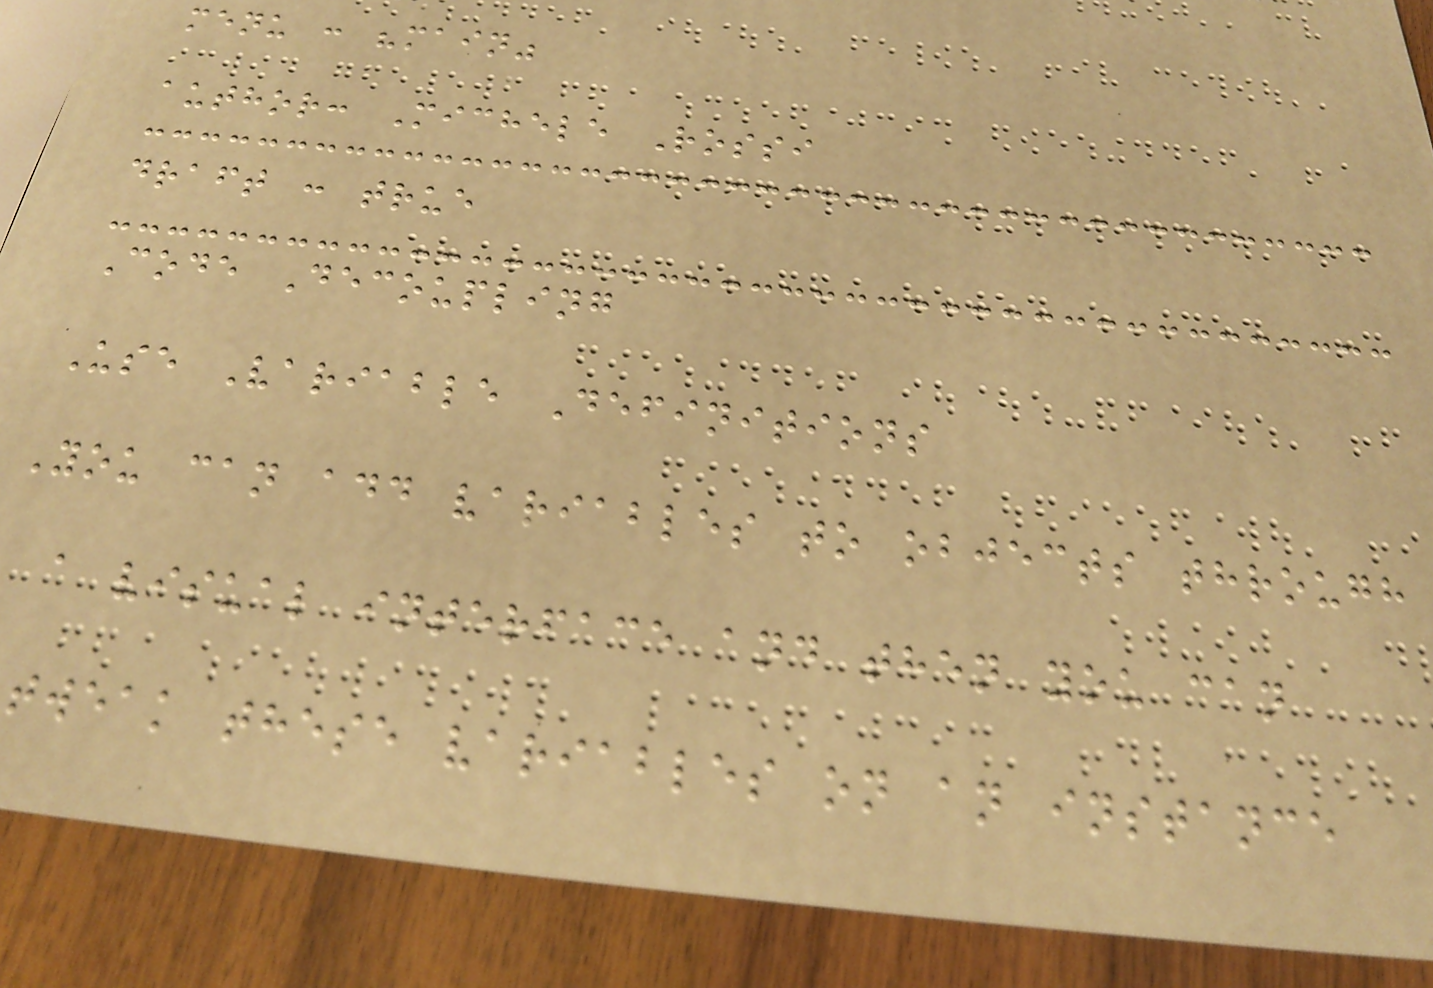menu : "main"
author: Michele Rossi
draft : true
Code Decoupling
Use Variable Definitions
You can add variables to objects through
a visual interface and then you can
tweak these variables on an instance
